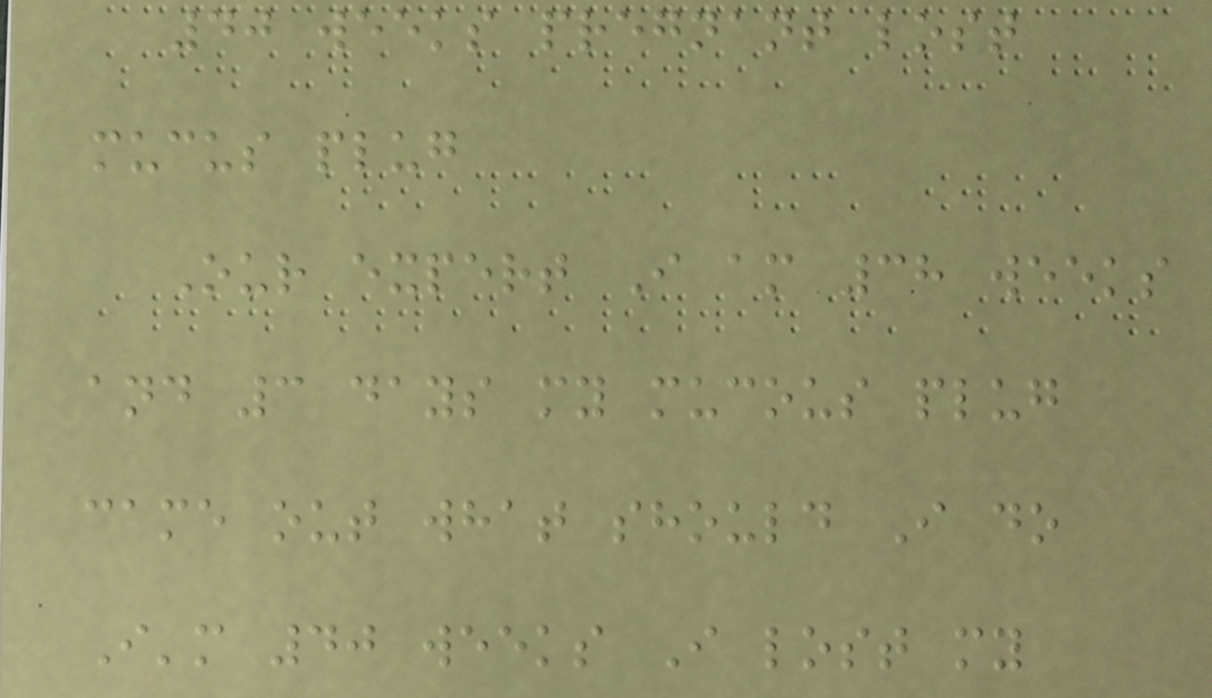40 weeks pregnant lost
mucus plug
Our expert I am 38 weeks
and 3 days my mucous plug
came out what should I do
I'm 40 weeks I lost my
